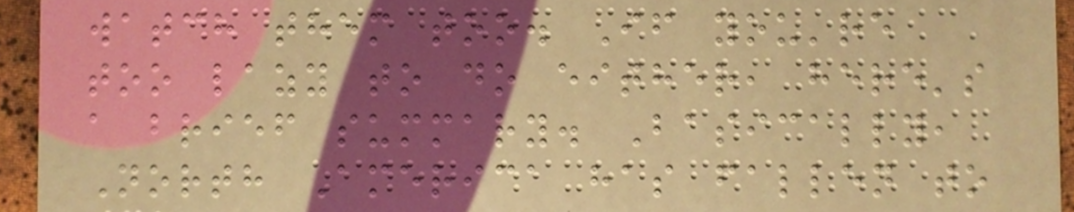watch them too. If you're
too lazy to do either, here's
a brief summary. Basically,
North America has fallen to
